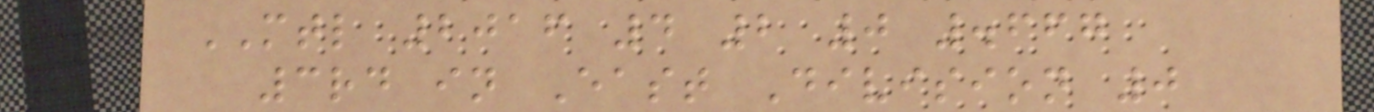MTL 2016 4 2 0 .667
3rd in East Division 0
